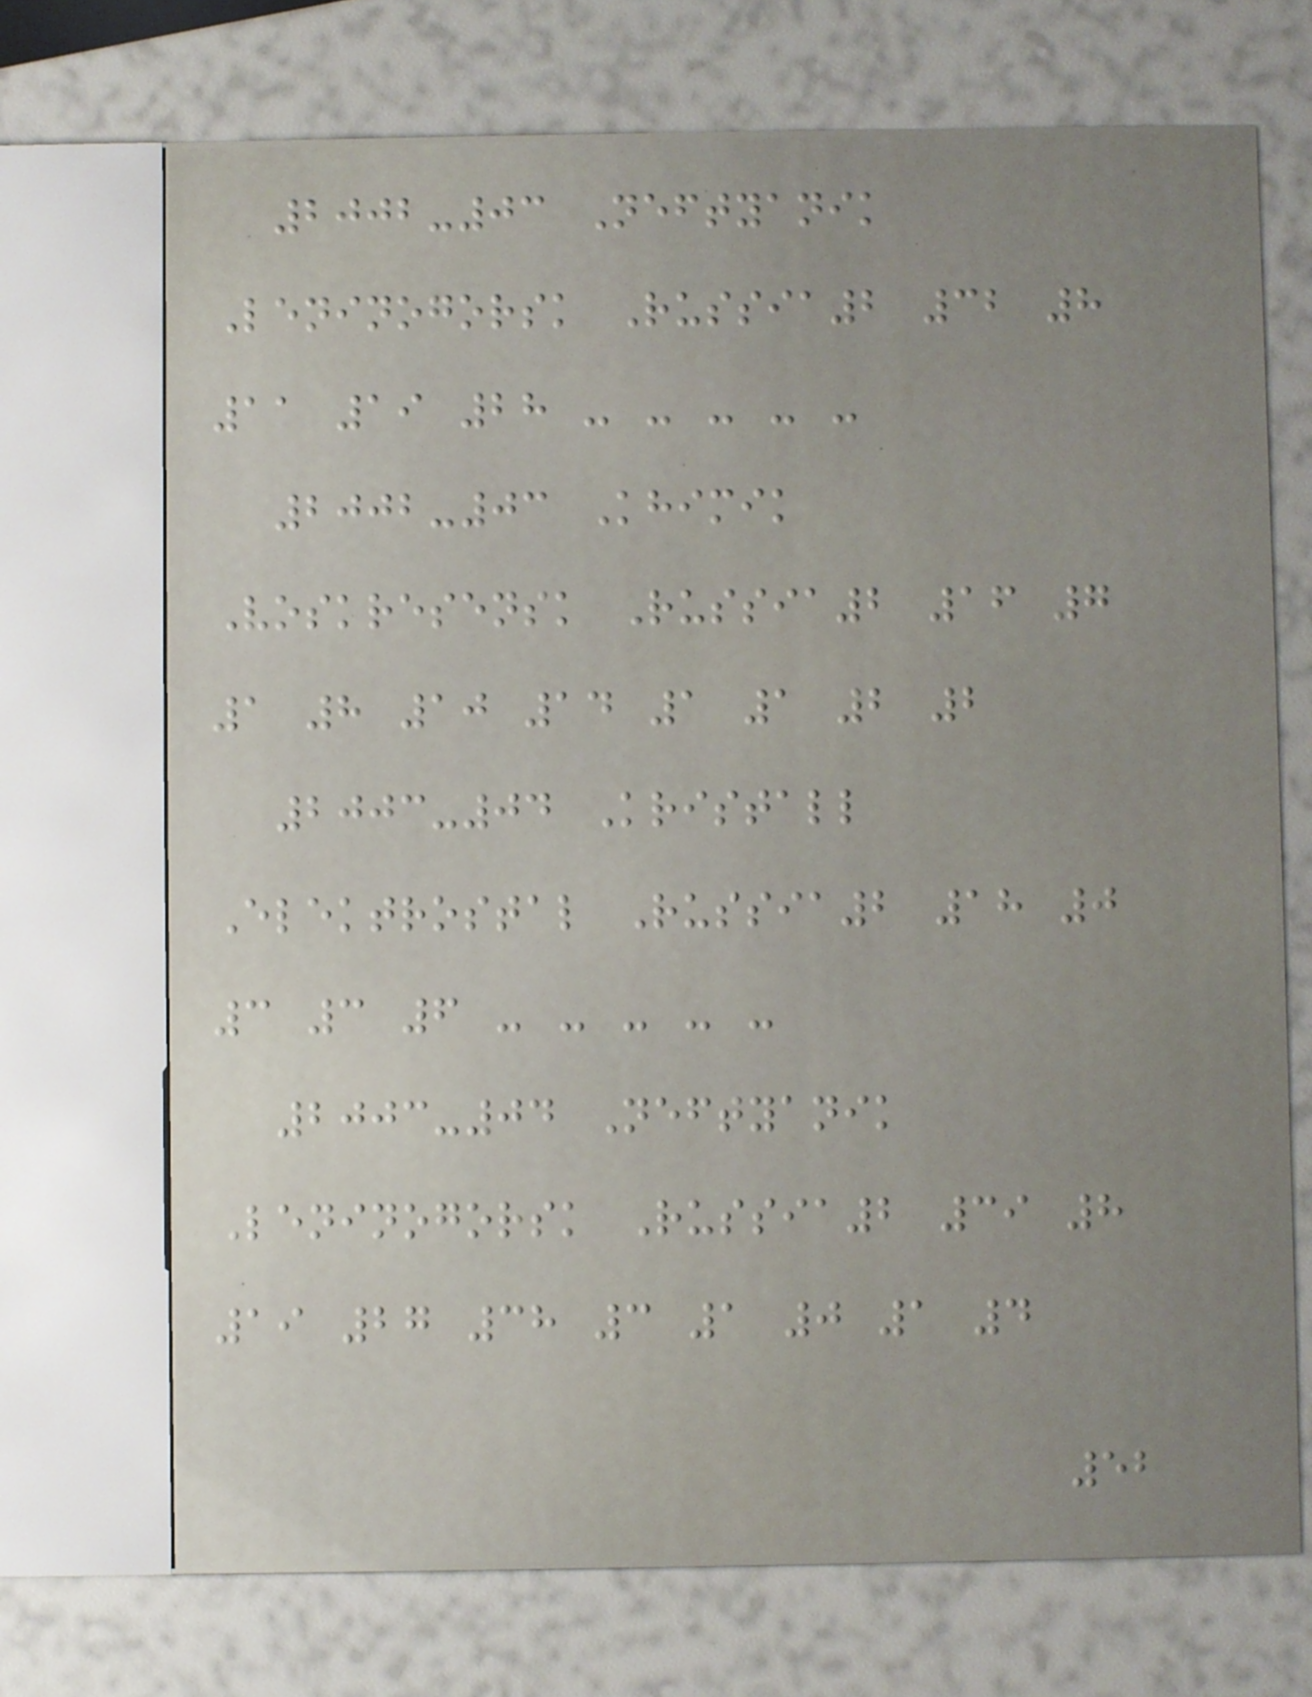2002-03 Neftyanik
Leninogorsk Russia2 32 8
11 19 28 - - - - -
2002-03 Khimik
Voskresensk Russia2 16 7
1 8 10 14 1 1 2 2
2003-04 Kristall
Elektrostal Russia2 18 0
3 3 6 - - - - -
2003-04 Neftyanik
Leninogorsk Russia2 39 8
19 27 38 3 1 0 1 4
52
